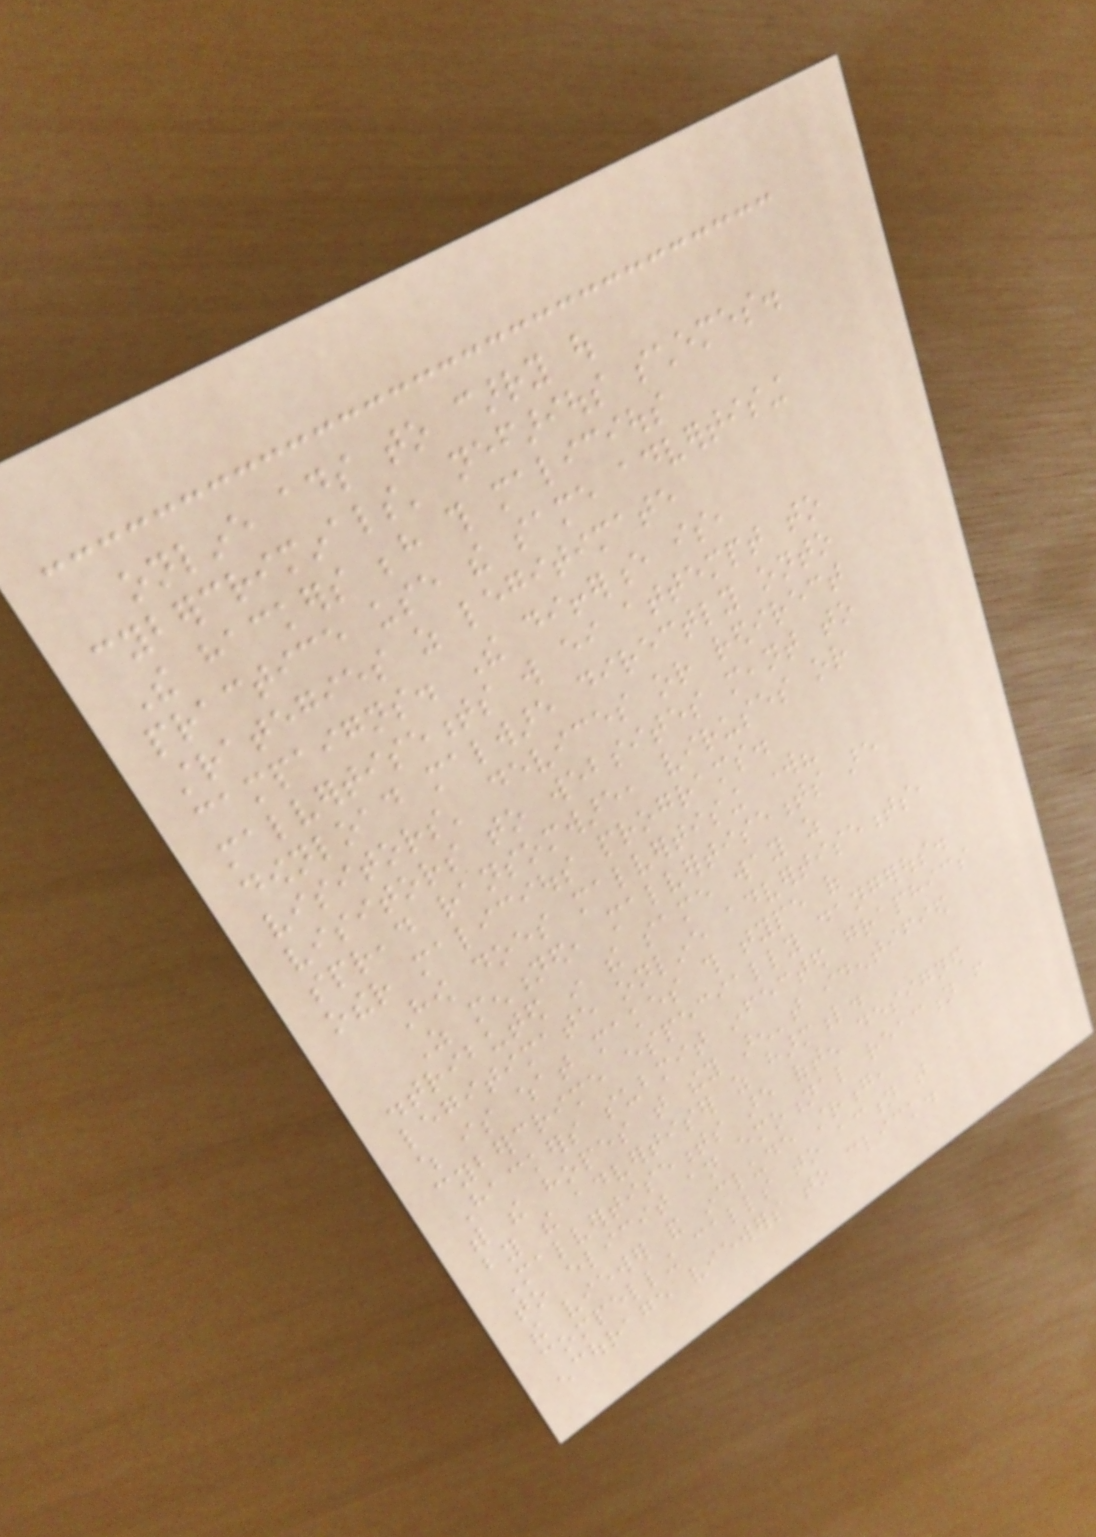online ads to carry out
cybercriminals' nefarious schemes.
The hackers behind this malicious
practice use the same advertising
strategies as legitimate
campaigns. The difference is,
malvertisements will either attempt to
download malware directly onto
visitors' devices or redirect
visitors to websites meant to
spread ransomware, viruses or
other malicious programs.
How does malvertising work?
As mentioned, malvertisements are
distributed in the same way as
legitimate online advertisements,
which is what makes this type of
cybercrime especially dangerous.
Hackers submit infected graphics
with the hopes that they aren't identified
by the advertiser as harmful.
Malvertisements are often designed
to elicit an emotional reaction from
the viewer and include strong,
compelling calls to action that
encourage viewers to click.
